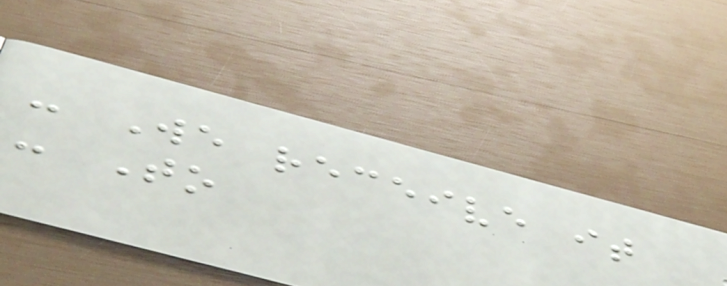- We receive it
- To
